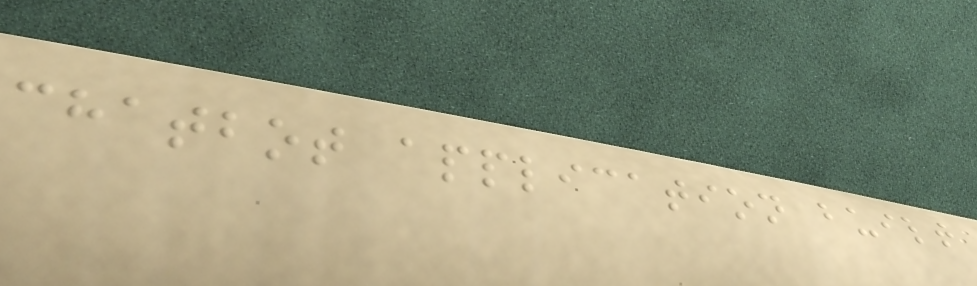chatbot application built
